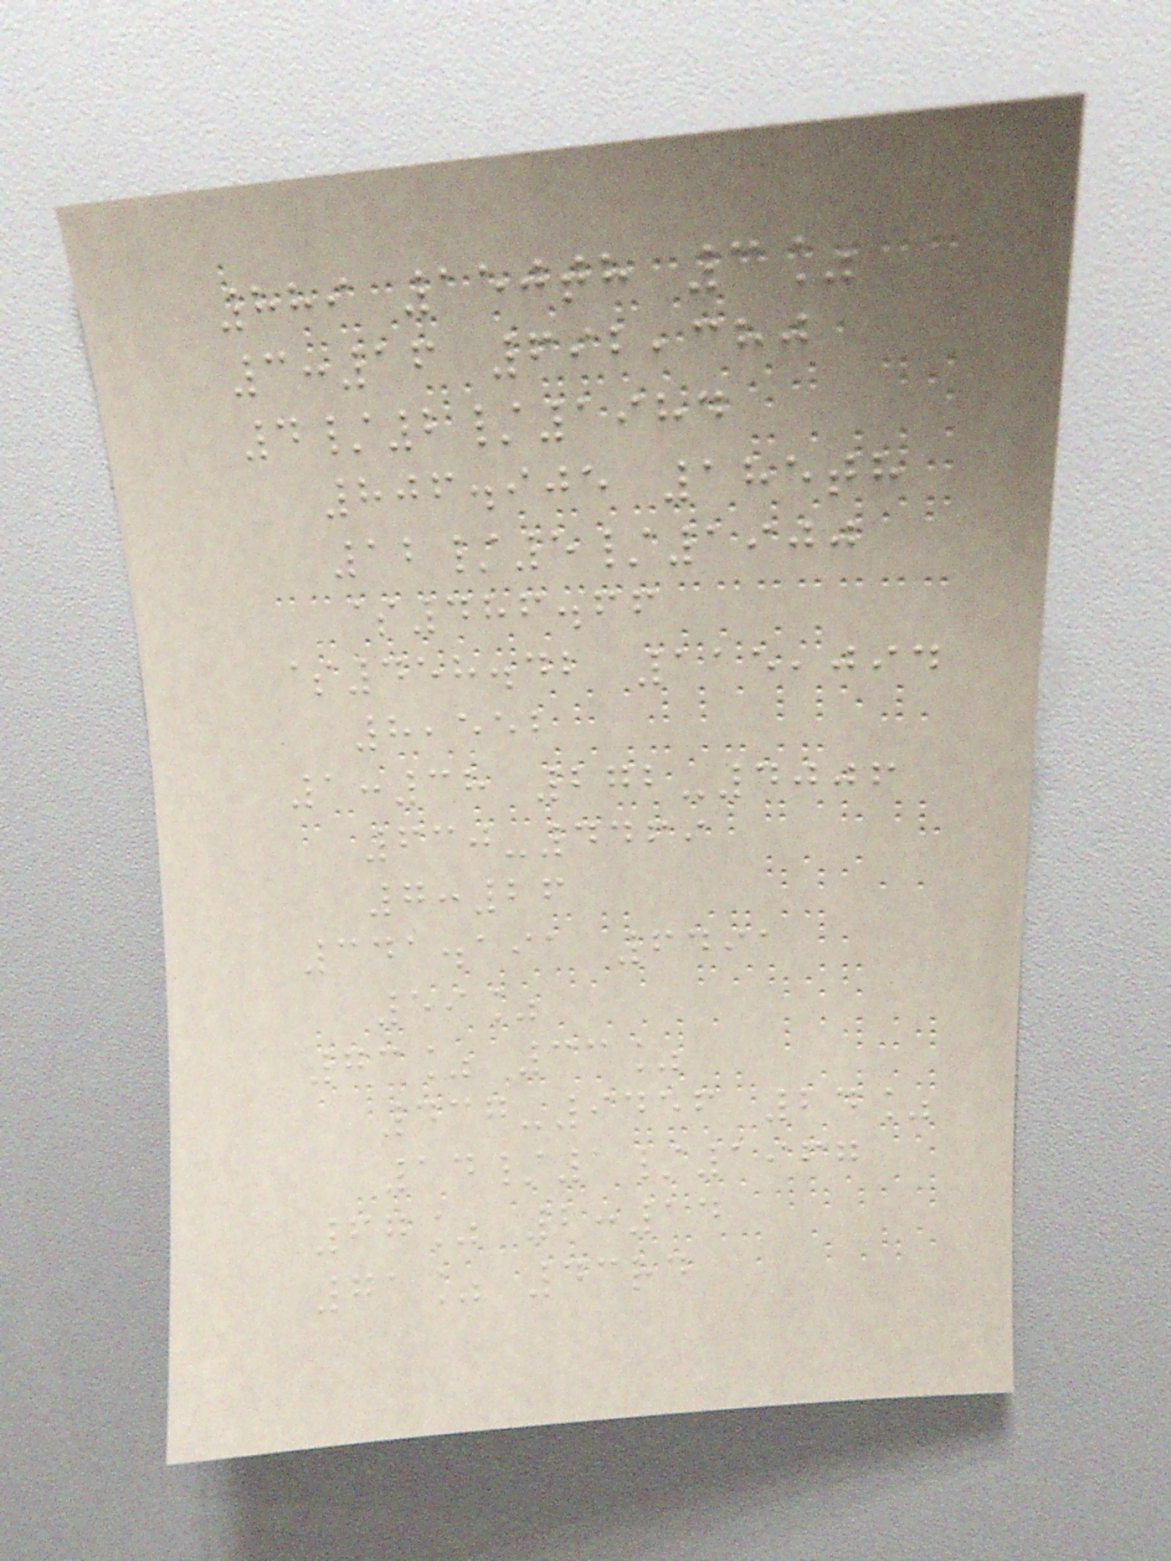889 150th 3%
3:16 692,380
4/2/1984
806.905 185th
12/5/1900
$486.66
$458.42 115,094
8,552
1:38 272-4006
630-4469
7:26
341.191 6491
59%
73% 33%
437-9456 24%
14/1/1967
67% 2:14
71% 43rd
